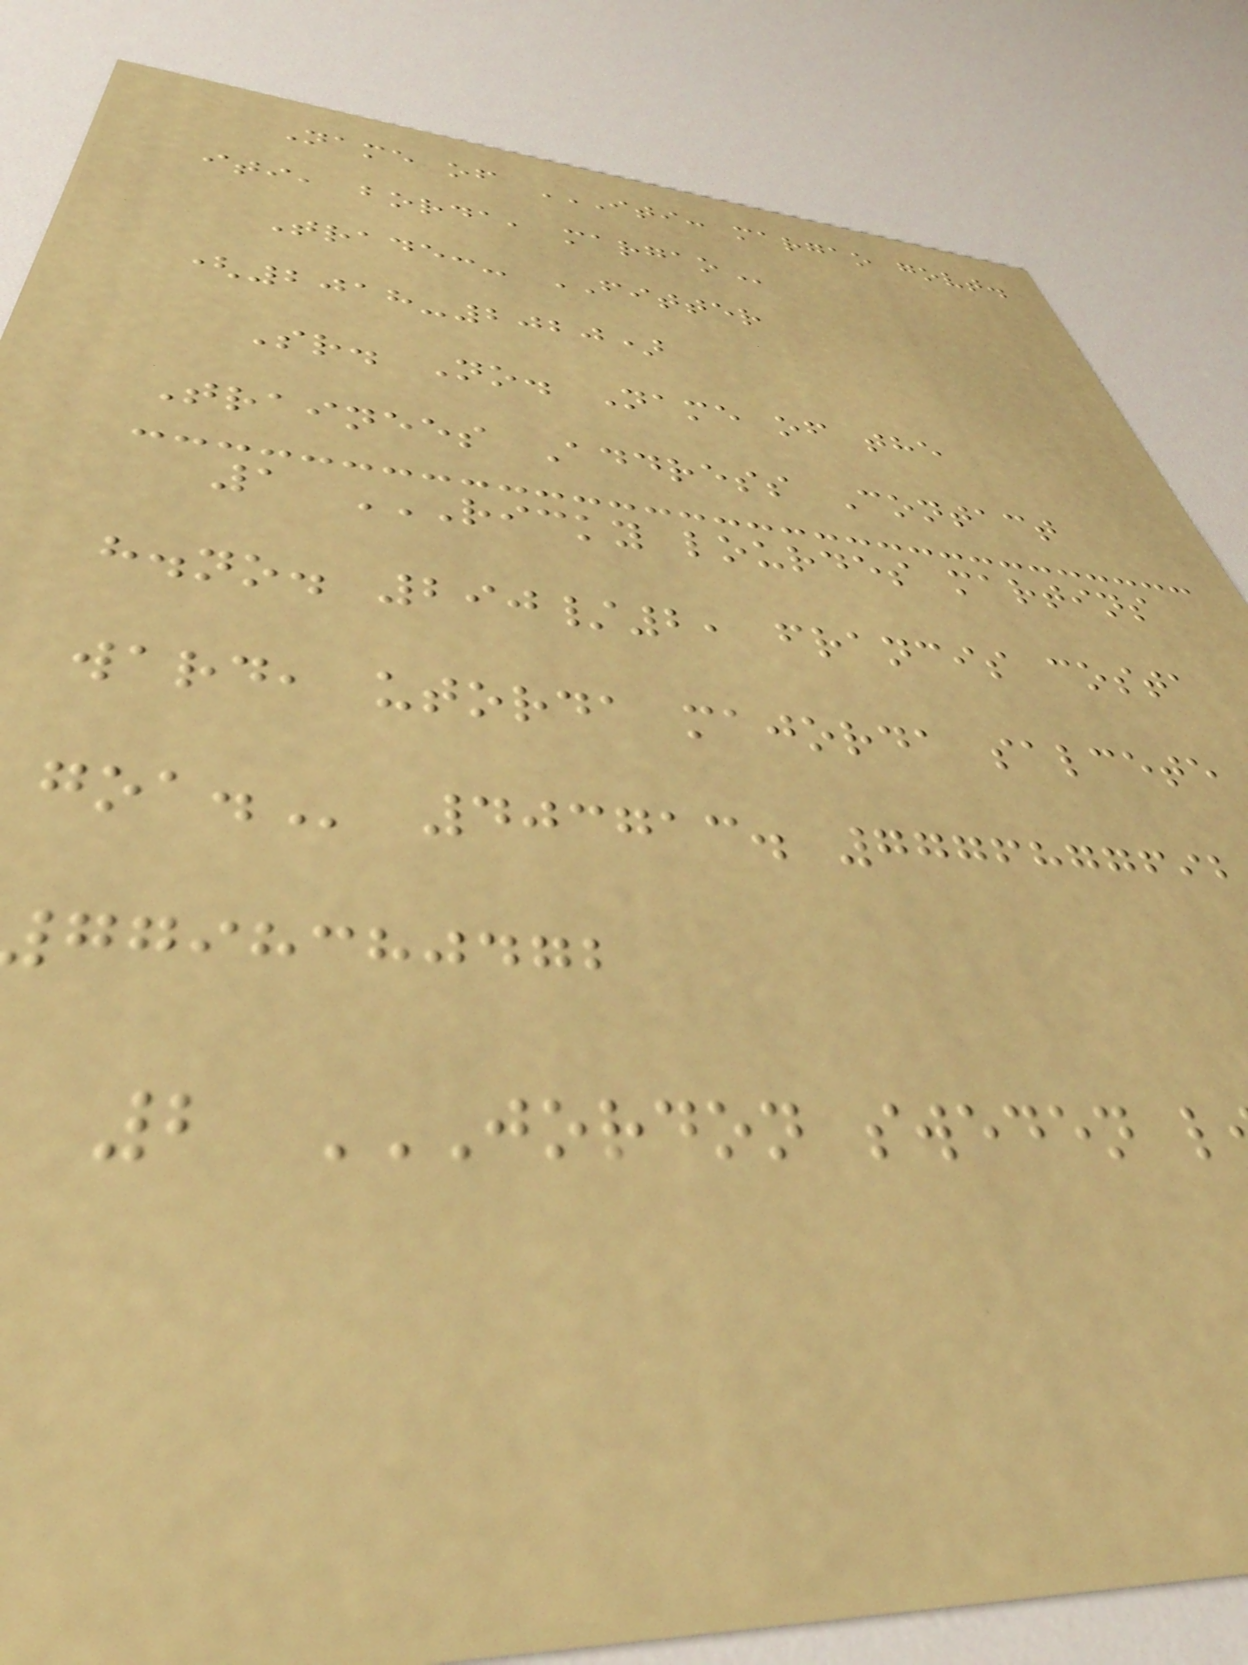Name of ITI: MARGAO GOVT.
iti, borda,
Trade:- FITTER
(2018-2020)
Sr. No. Name of the
Trainees Address Contact
1 RICKY LOURDES MARTINS
h.no. 290/2, francis costa
ward, utorda majorda salcete
403713. 777687769
ggihchjdgb
